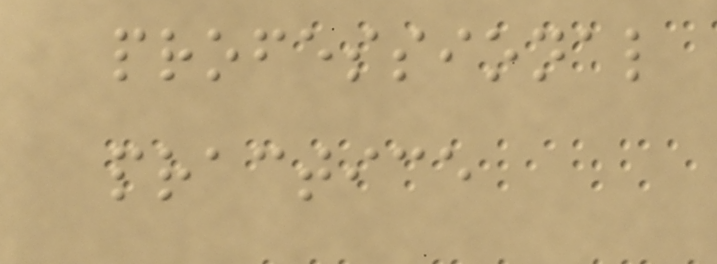professional
practice
